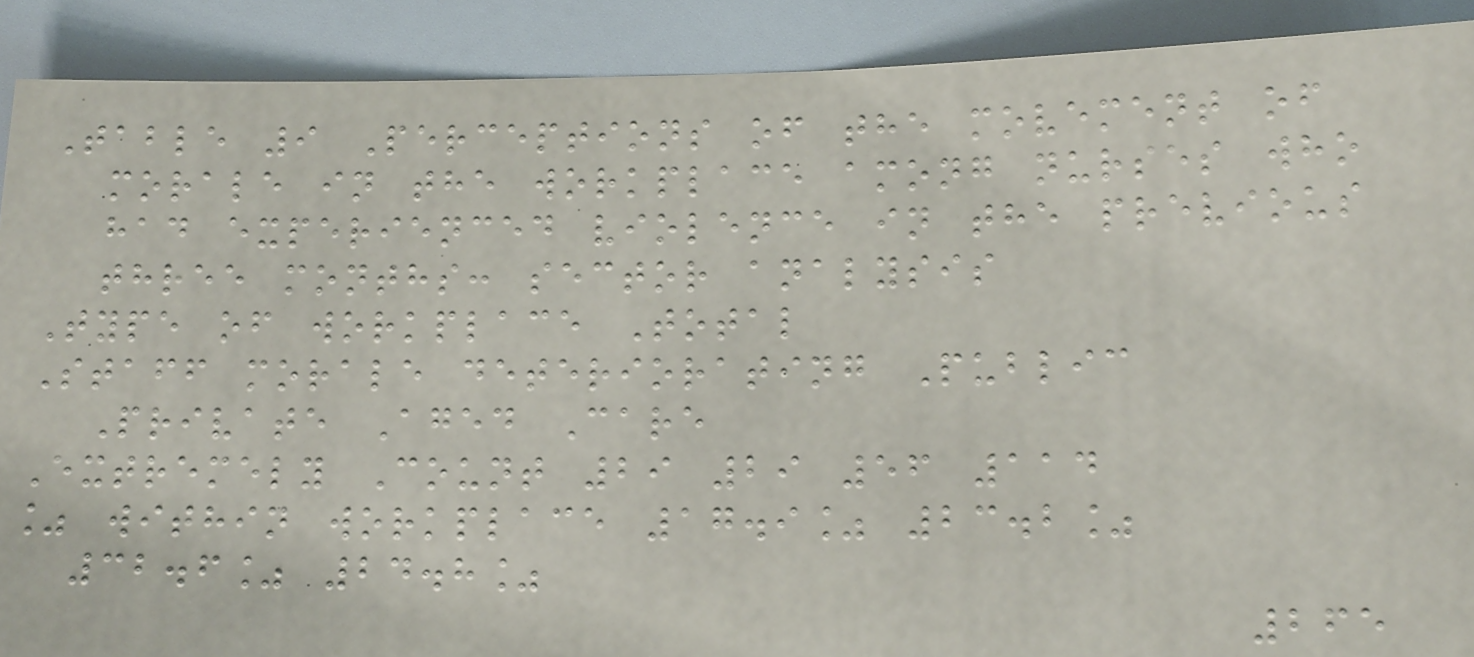Table 9 Perceptions of the movement of
morale in the workplace among nurses who
had experienced violence in the previous
three months: sector analysis
Type of workplace Total
Staff morale deteriorating Public
Private Aged Care
Extremely Count 29 29 56 114
% within workplace 17.9% 23.2%
32.6% 24.8%
265
